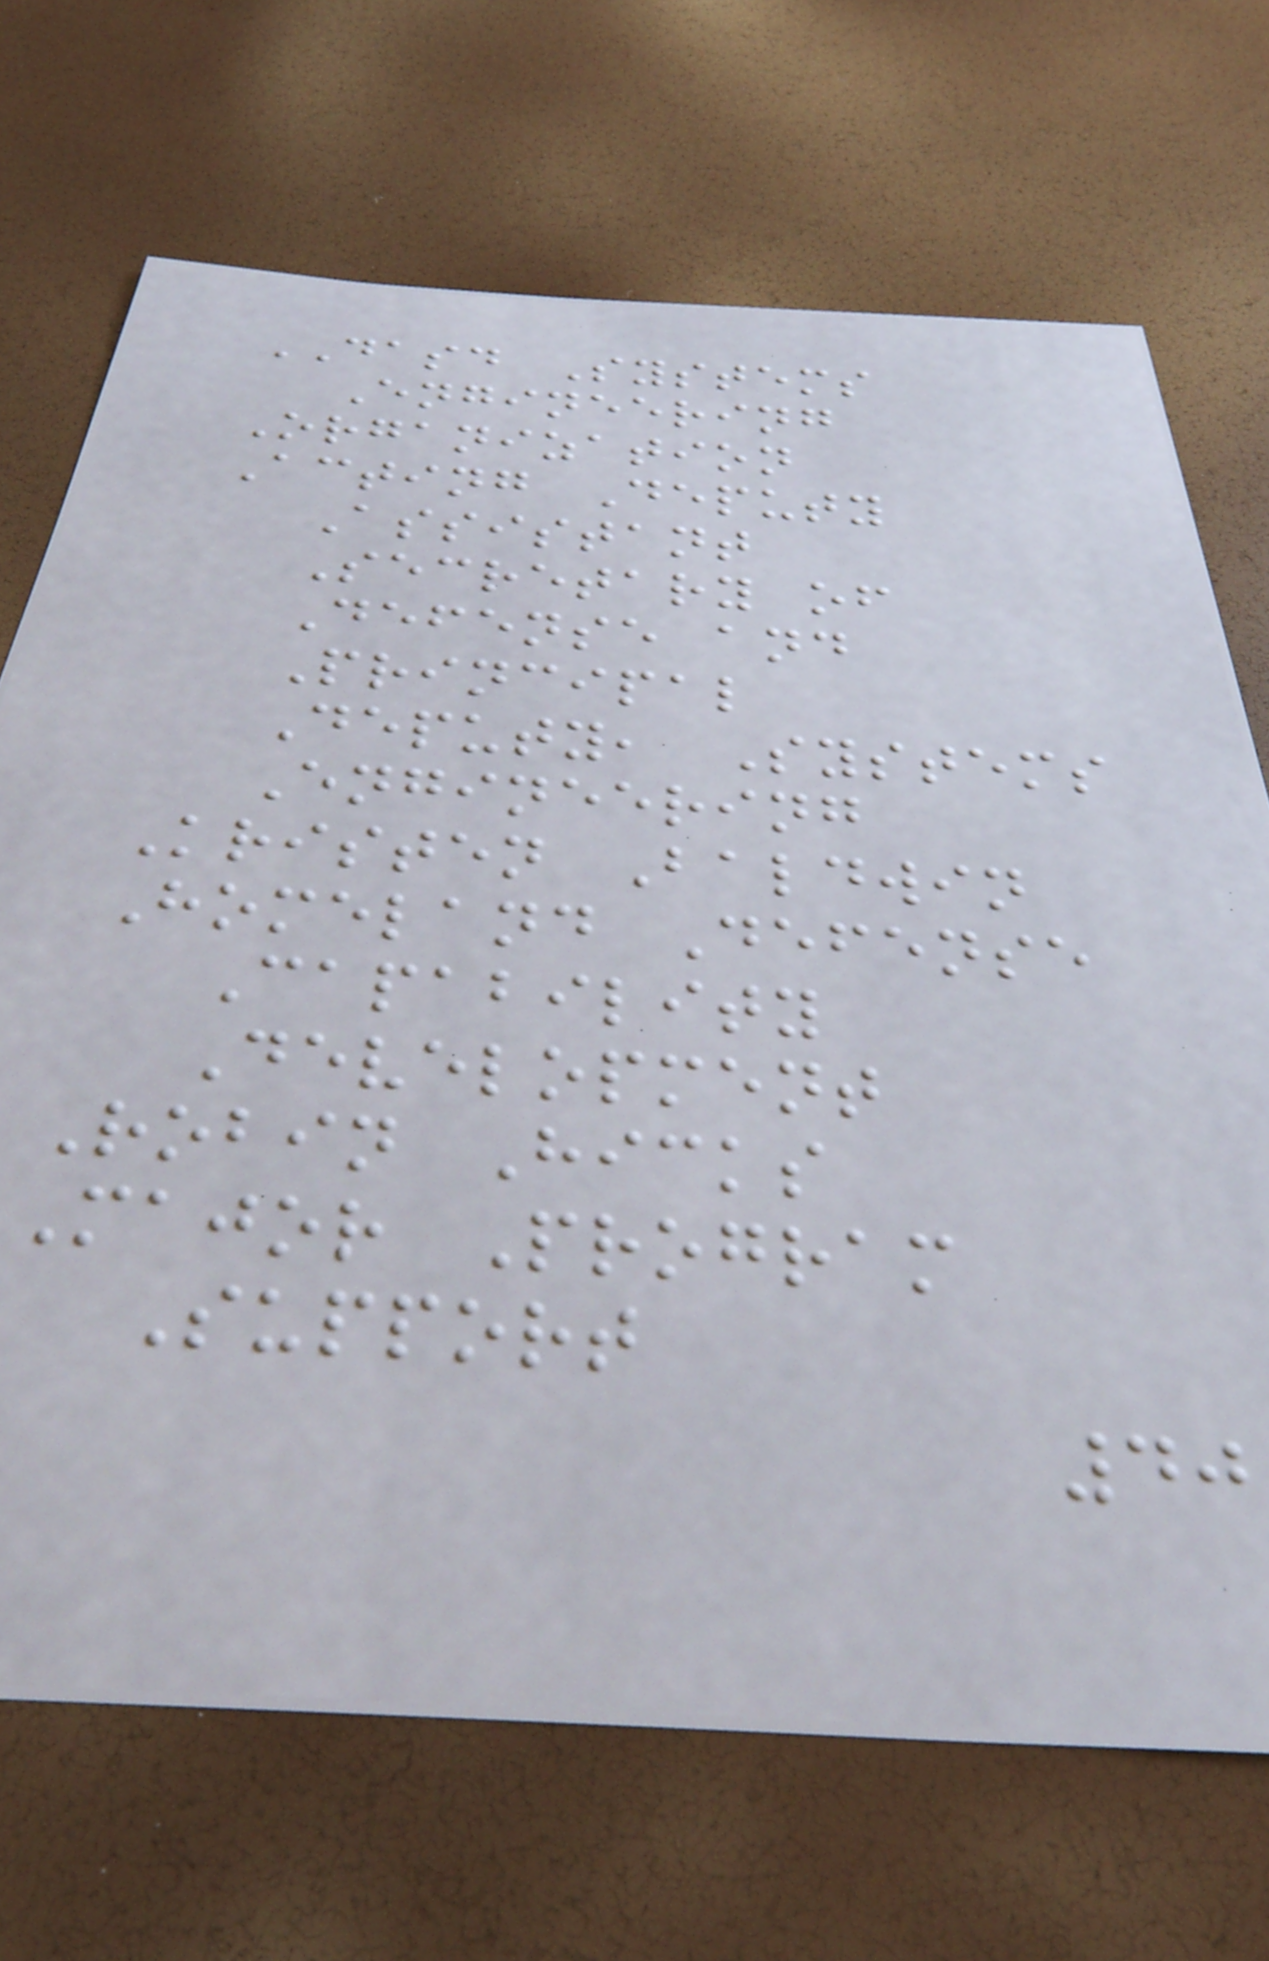DASD Systems
Engineering
Organization
Acting Deputy
Assistant
Secretary of
Defense and
Principal
Deputy, Systems
Engineering
Kristen Baldwin
Homeland Defense
Capability
Development
Robin Hicks
Major Program
Support
40
